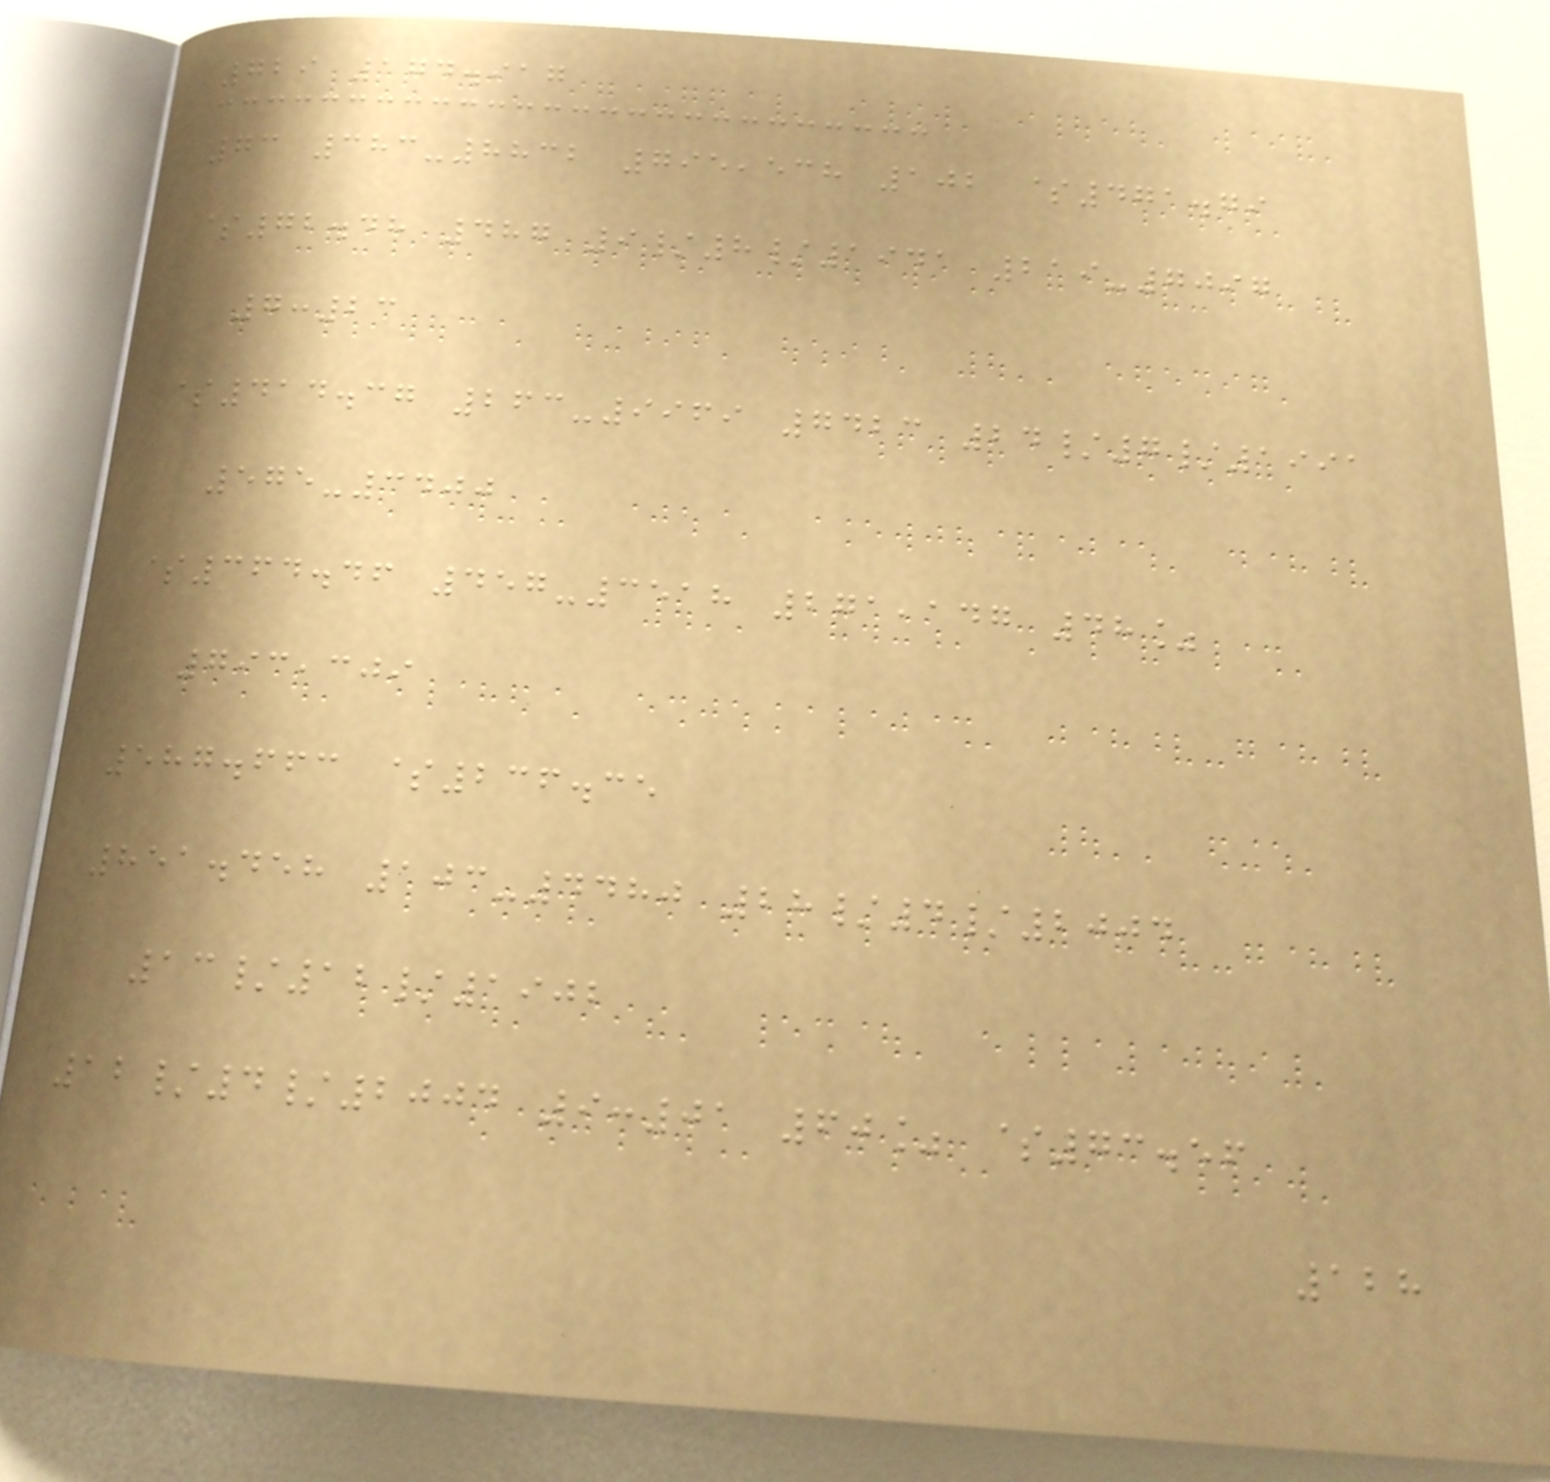729 174.917
73 383-8832 795,538 102 $471.79
$72.48 487 9/8/1941 219-7097
7:23
$414.37 263-9969 7423 24/7/1991
575-3400
$364.46 457-3518 271,147 48%
793,309
587.663 $236.35
851.458 103-4480 28/4/2004
13/12/1902
12/4/2004 9:01 60% $73.56
128
